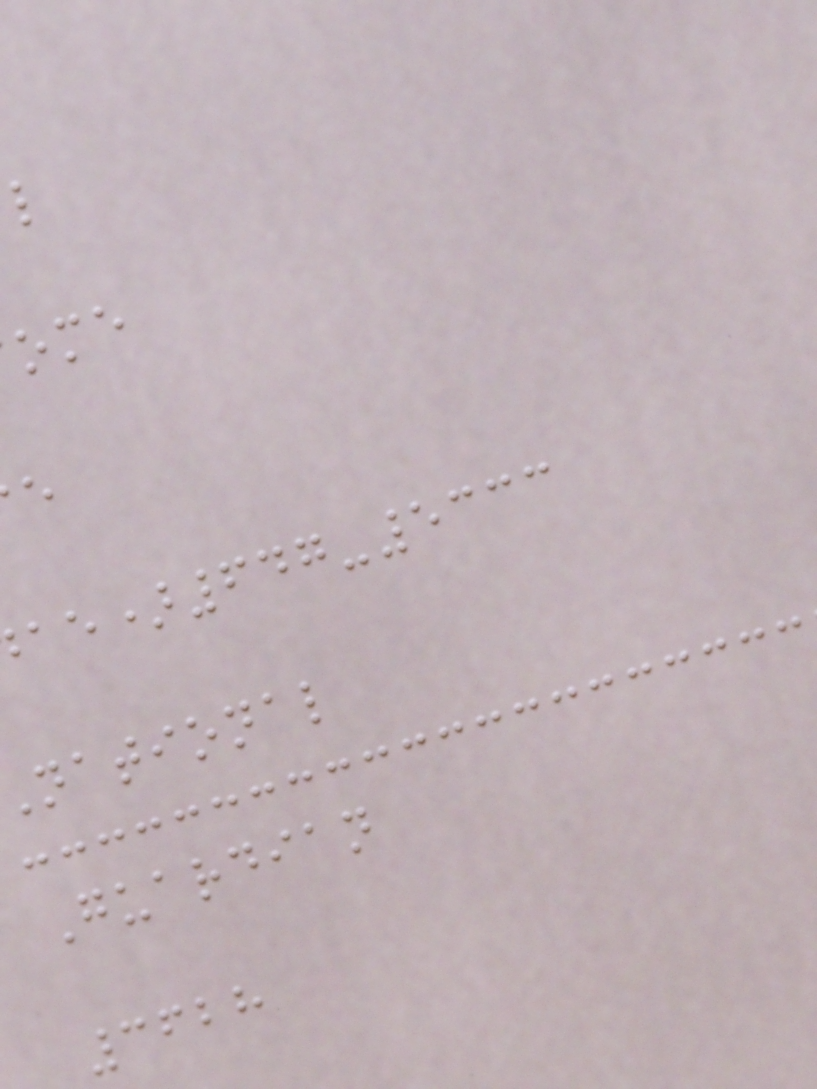)647-5333
national
Guardian
3628
